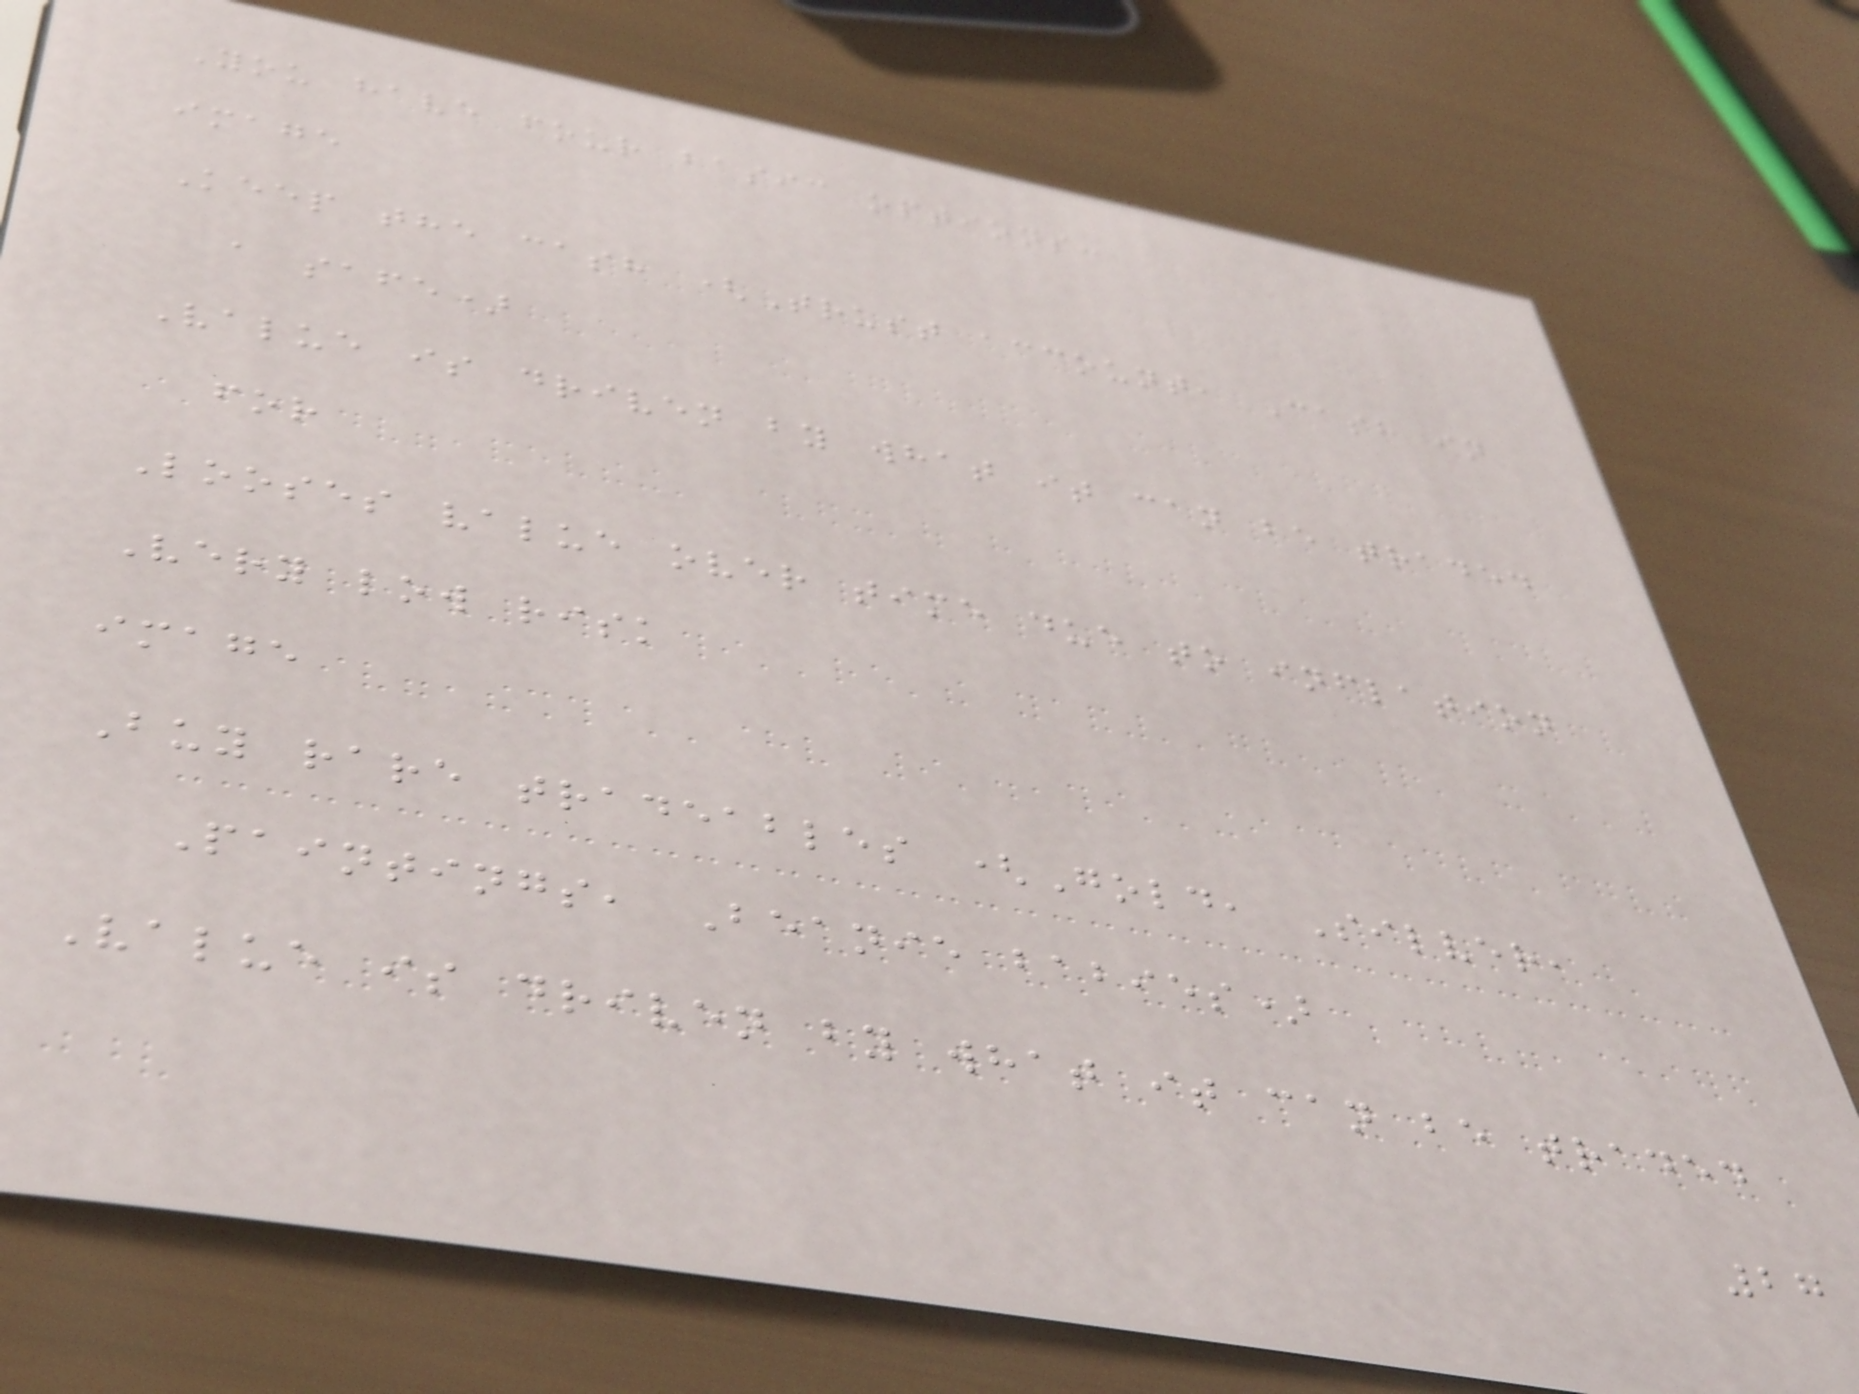You have four basic options:
image
Keep the cash (Trust account, Cash in
a safe)
Value is driven by what it can be traded
for
Looses value over time due to inflation
Very low risk
image
Buy rare tradeables (Gold, Silver,
Paintings, Beanie babies)
Value is driven by what it can be traded
27
